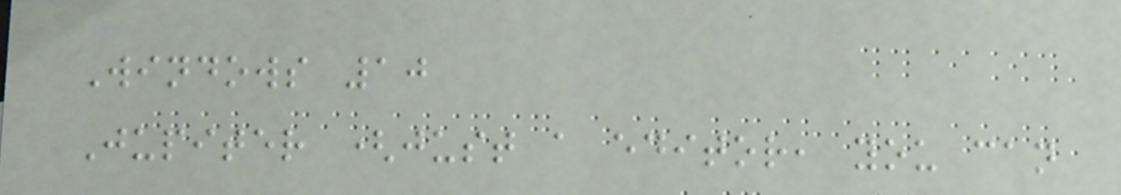Windows 10
Jupiter (just a editor, you can
